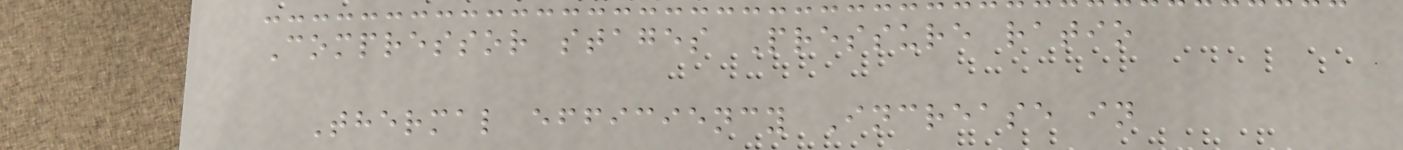Compressor stages Pressure ratio
Thermal efficiency Increase in
